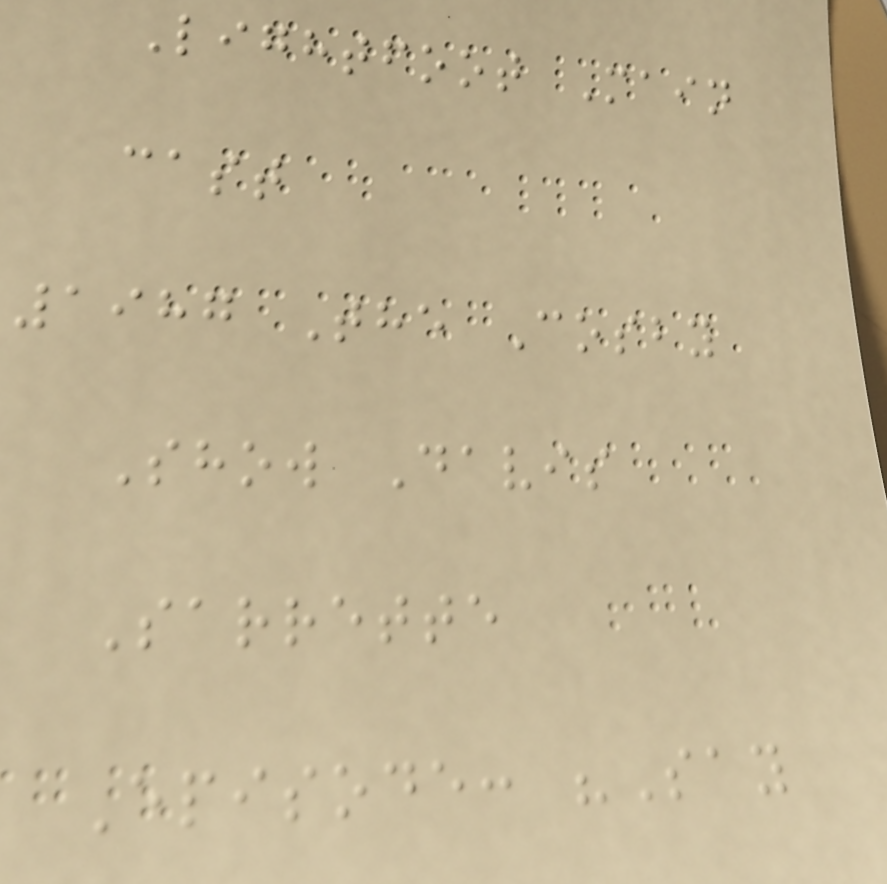Lightfoot Main
cast
1987 The Cosby
Show Davis
Sarrette
Episode: "Say
